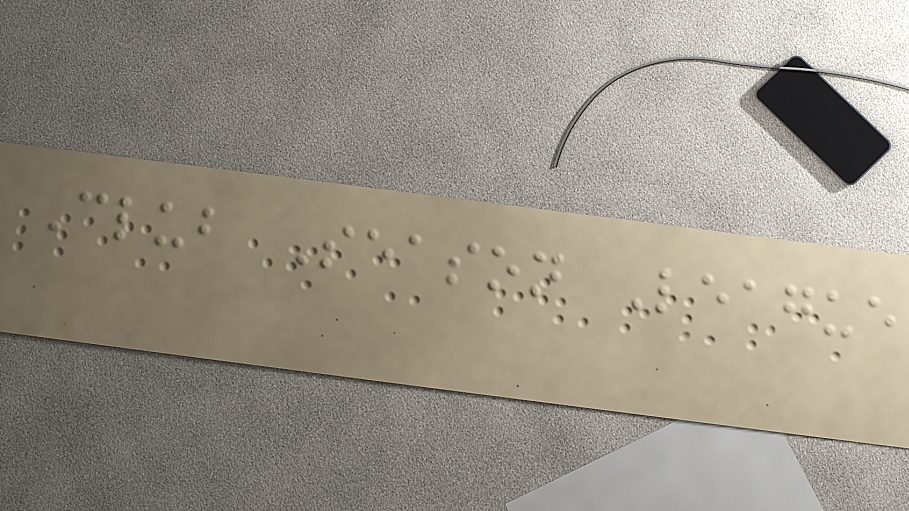Club Season League
